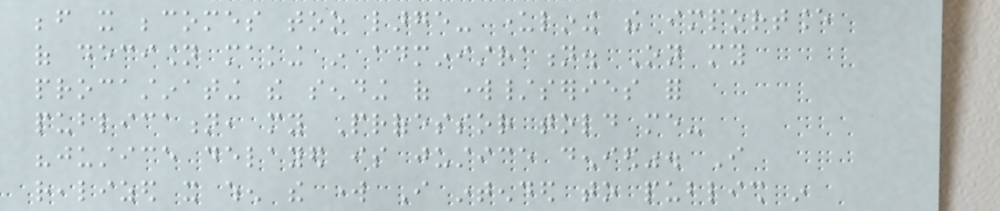before it becomes too large- underlining the importance
of decision making in administration. On my
procastinating the sending of work/series for
publication, my Professor told me-
"justice delayed is justice denied". I
realized it when the work I intended to publish in
